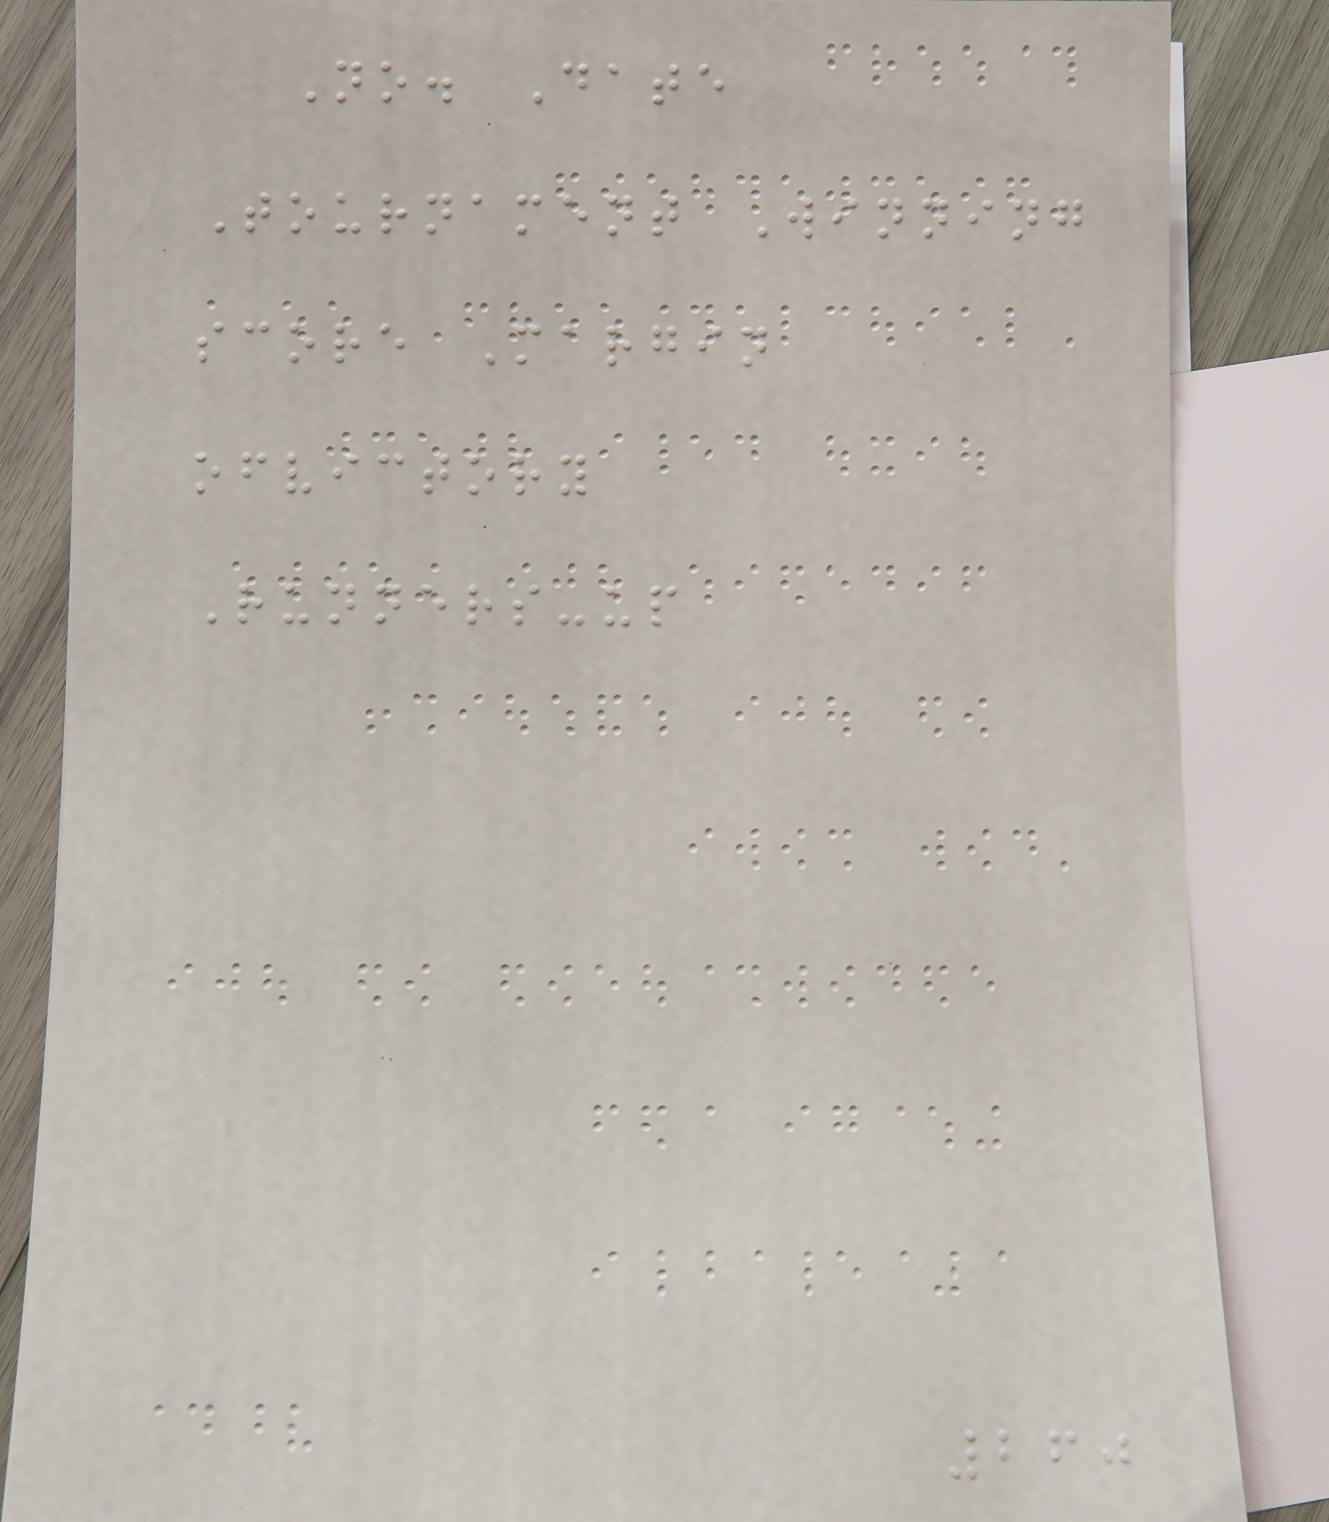No. Date
Tournament Winning
score Margin
ofvictory
Runners-up
260
